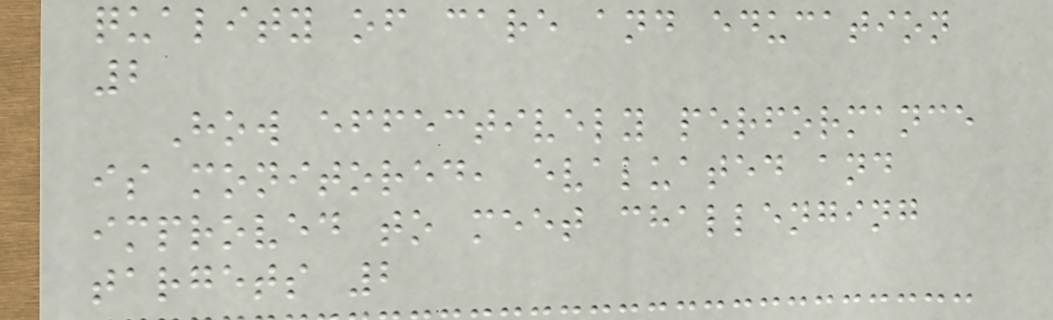quality of care and education
2
How effectively performance
is monitored, evaluated and
improved to meet challenging
targets 2
